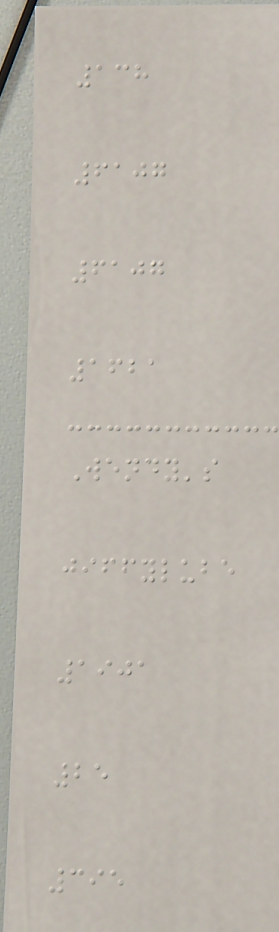138
6107
6107
1621
Wendy's
jiffylube
1901
25
395
